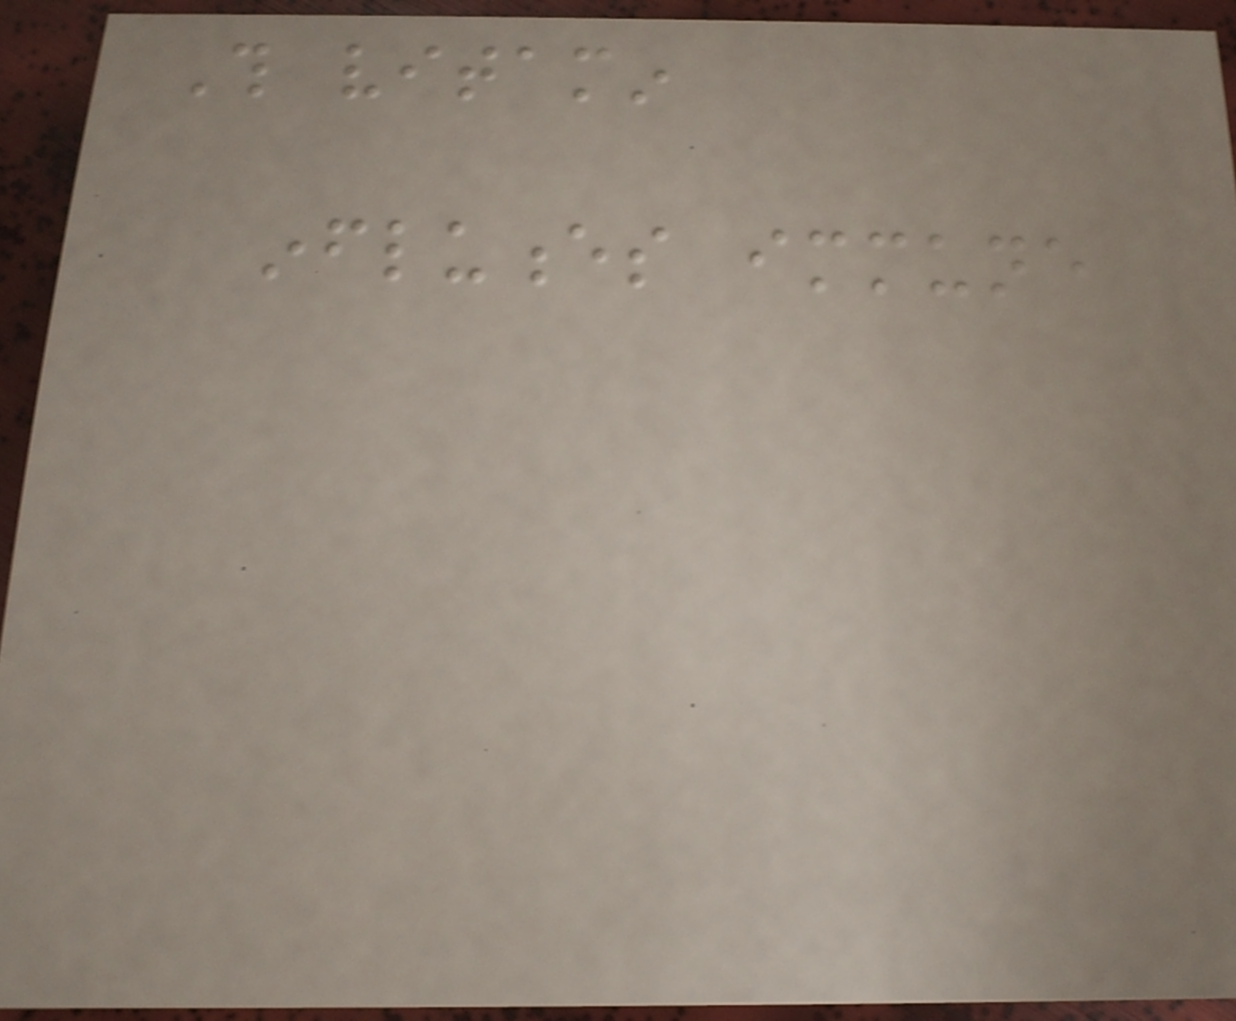This vitamin
influences immune
